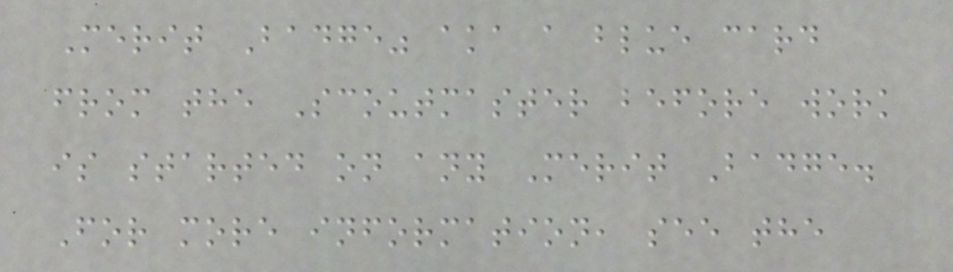Merit Badge" aka a blue card
from the Scoutmaster before work
is started on any Merit Badge.
For more information, see the
